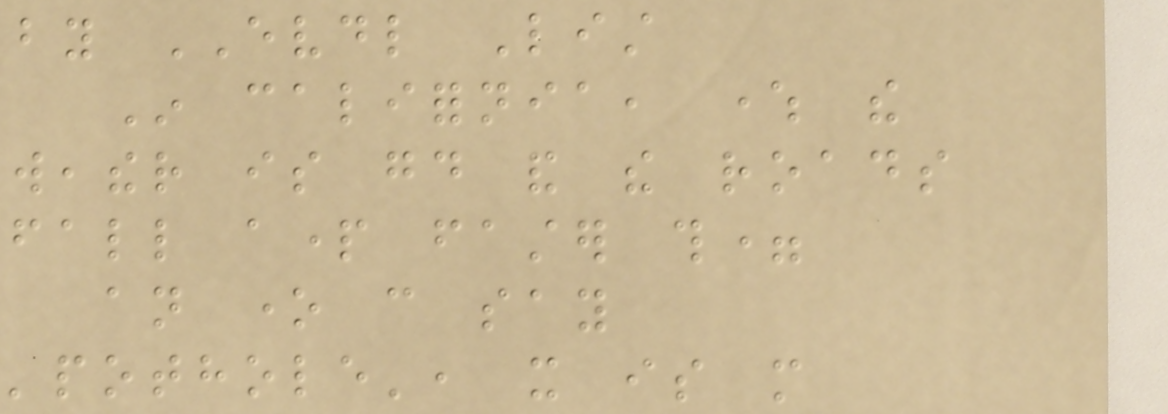by EVDL List
In california, where the
weather is good and the roads
fall apart faster th=
an one can say
'pothole', it is more
